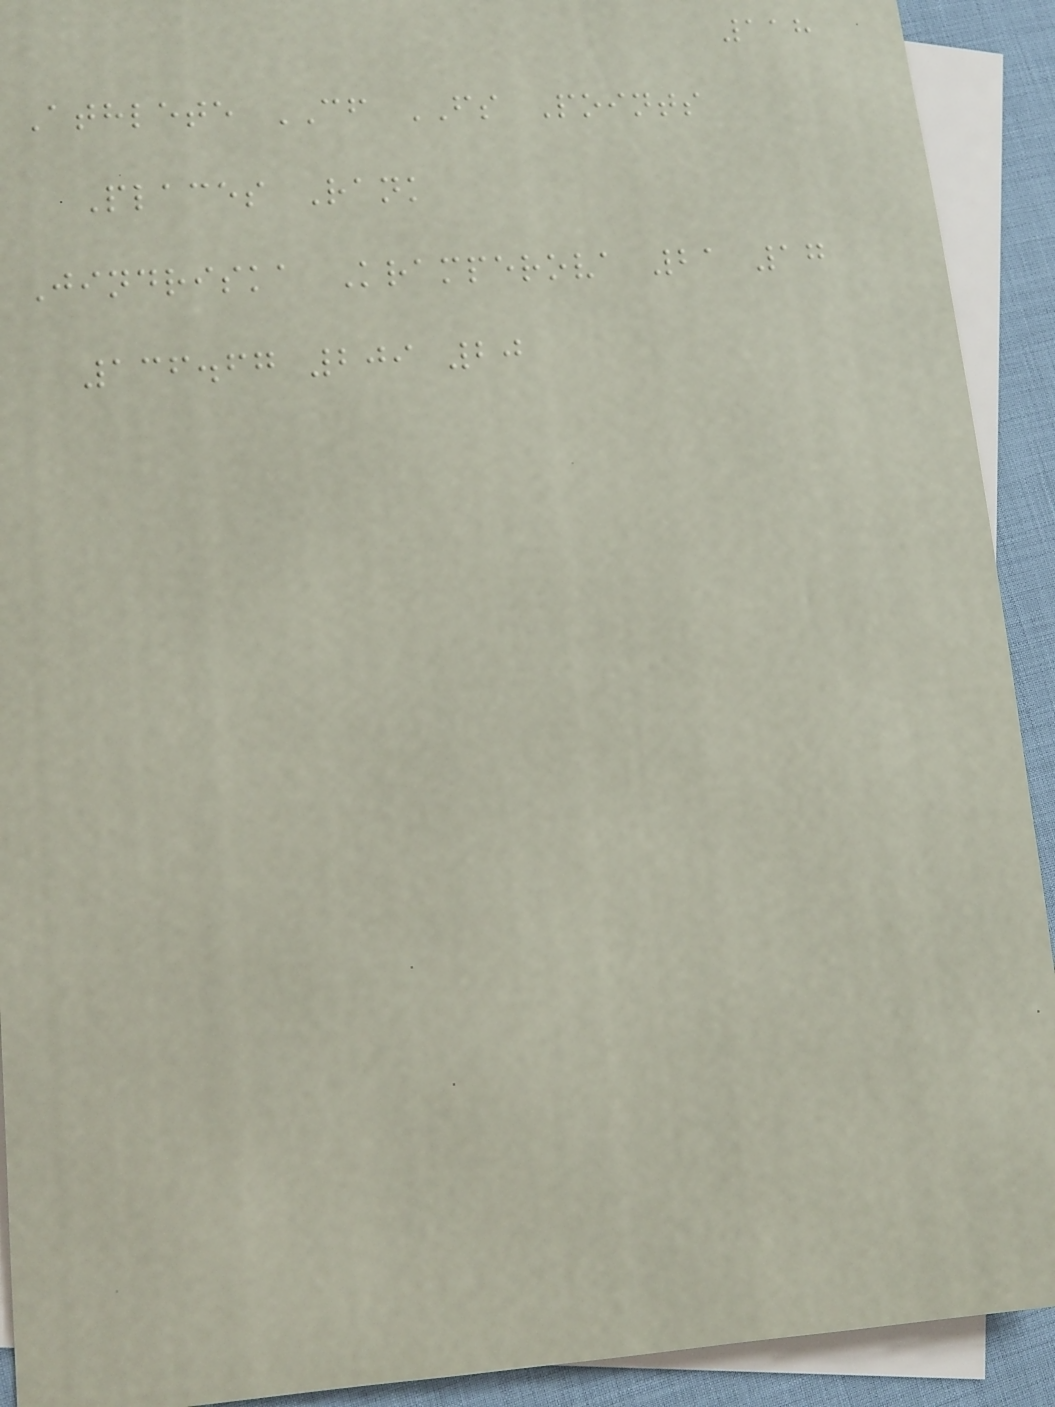118
Athlete CF FS Points
Places Rank
Jindriska Kramperova 21 17
136.67 209 20
